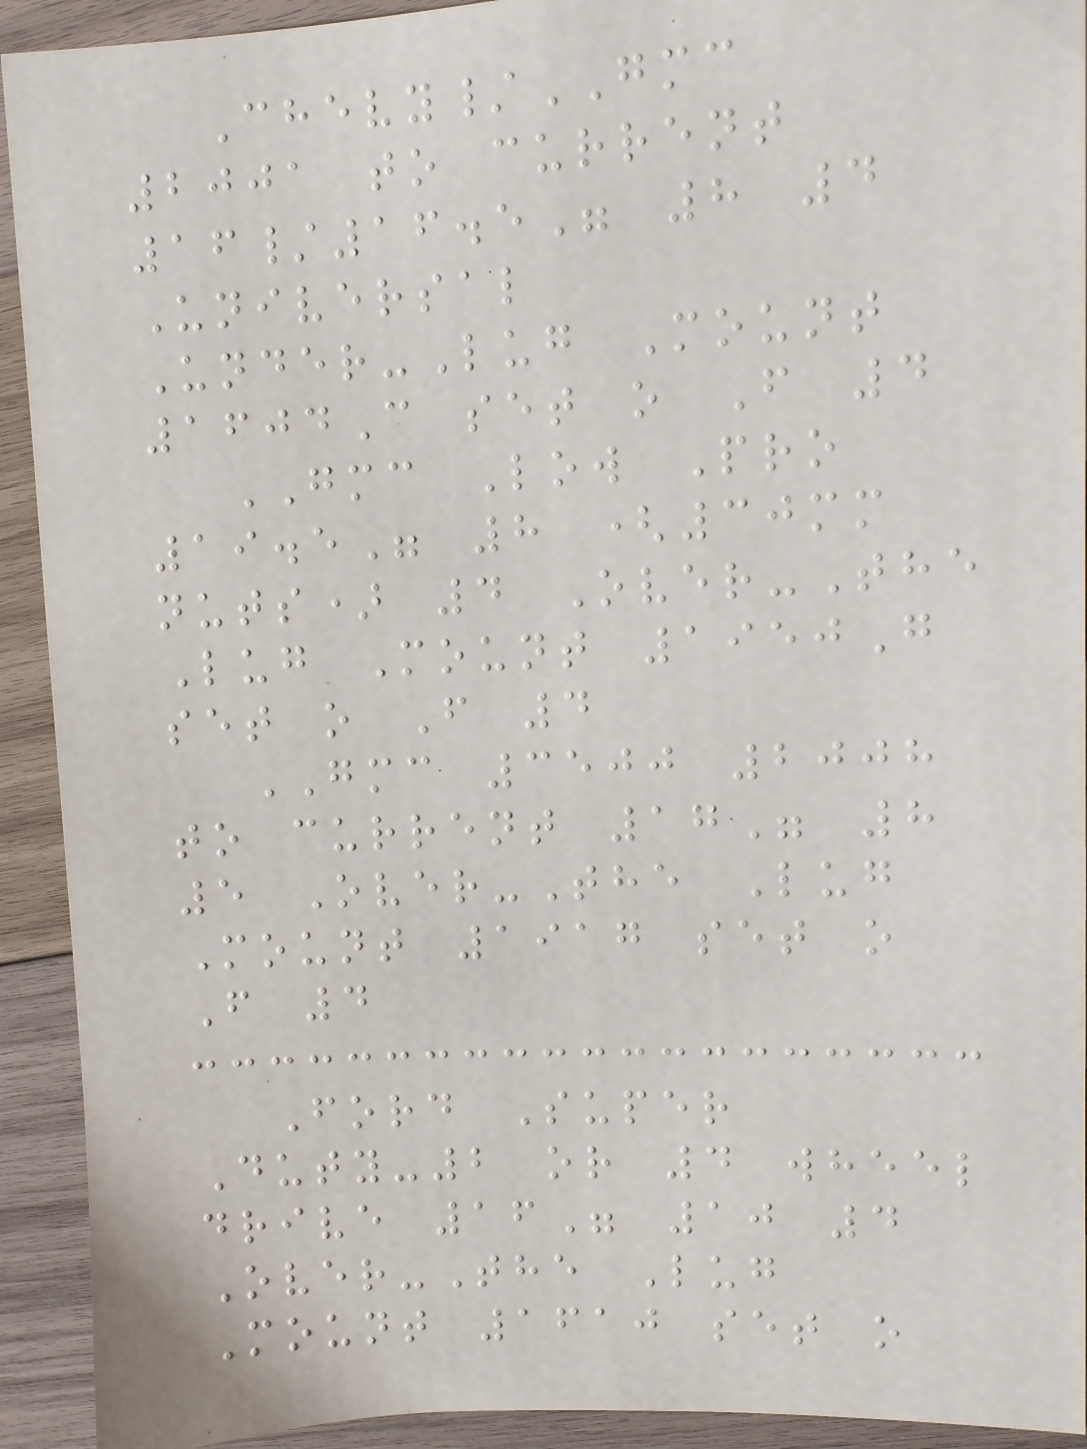Chevy/GMC
2001 to current
16/16.5" 8 4
Universal
Under-Lug Mount
1604C set o F 4
GMC Low Pro
19.5" 8 (30mm
nuts) 4 Over-The
Lug Mount 1950G
set o F 4
GMC 3500 2008
to current 17" 8
5 Over-The Lug
Mount 1917 set o
F 4
Ford Super
Duty-2 or 4 wheel
drive 16" 10 4
Over-The Lug
Mount 1610 set o
